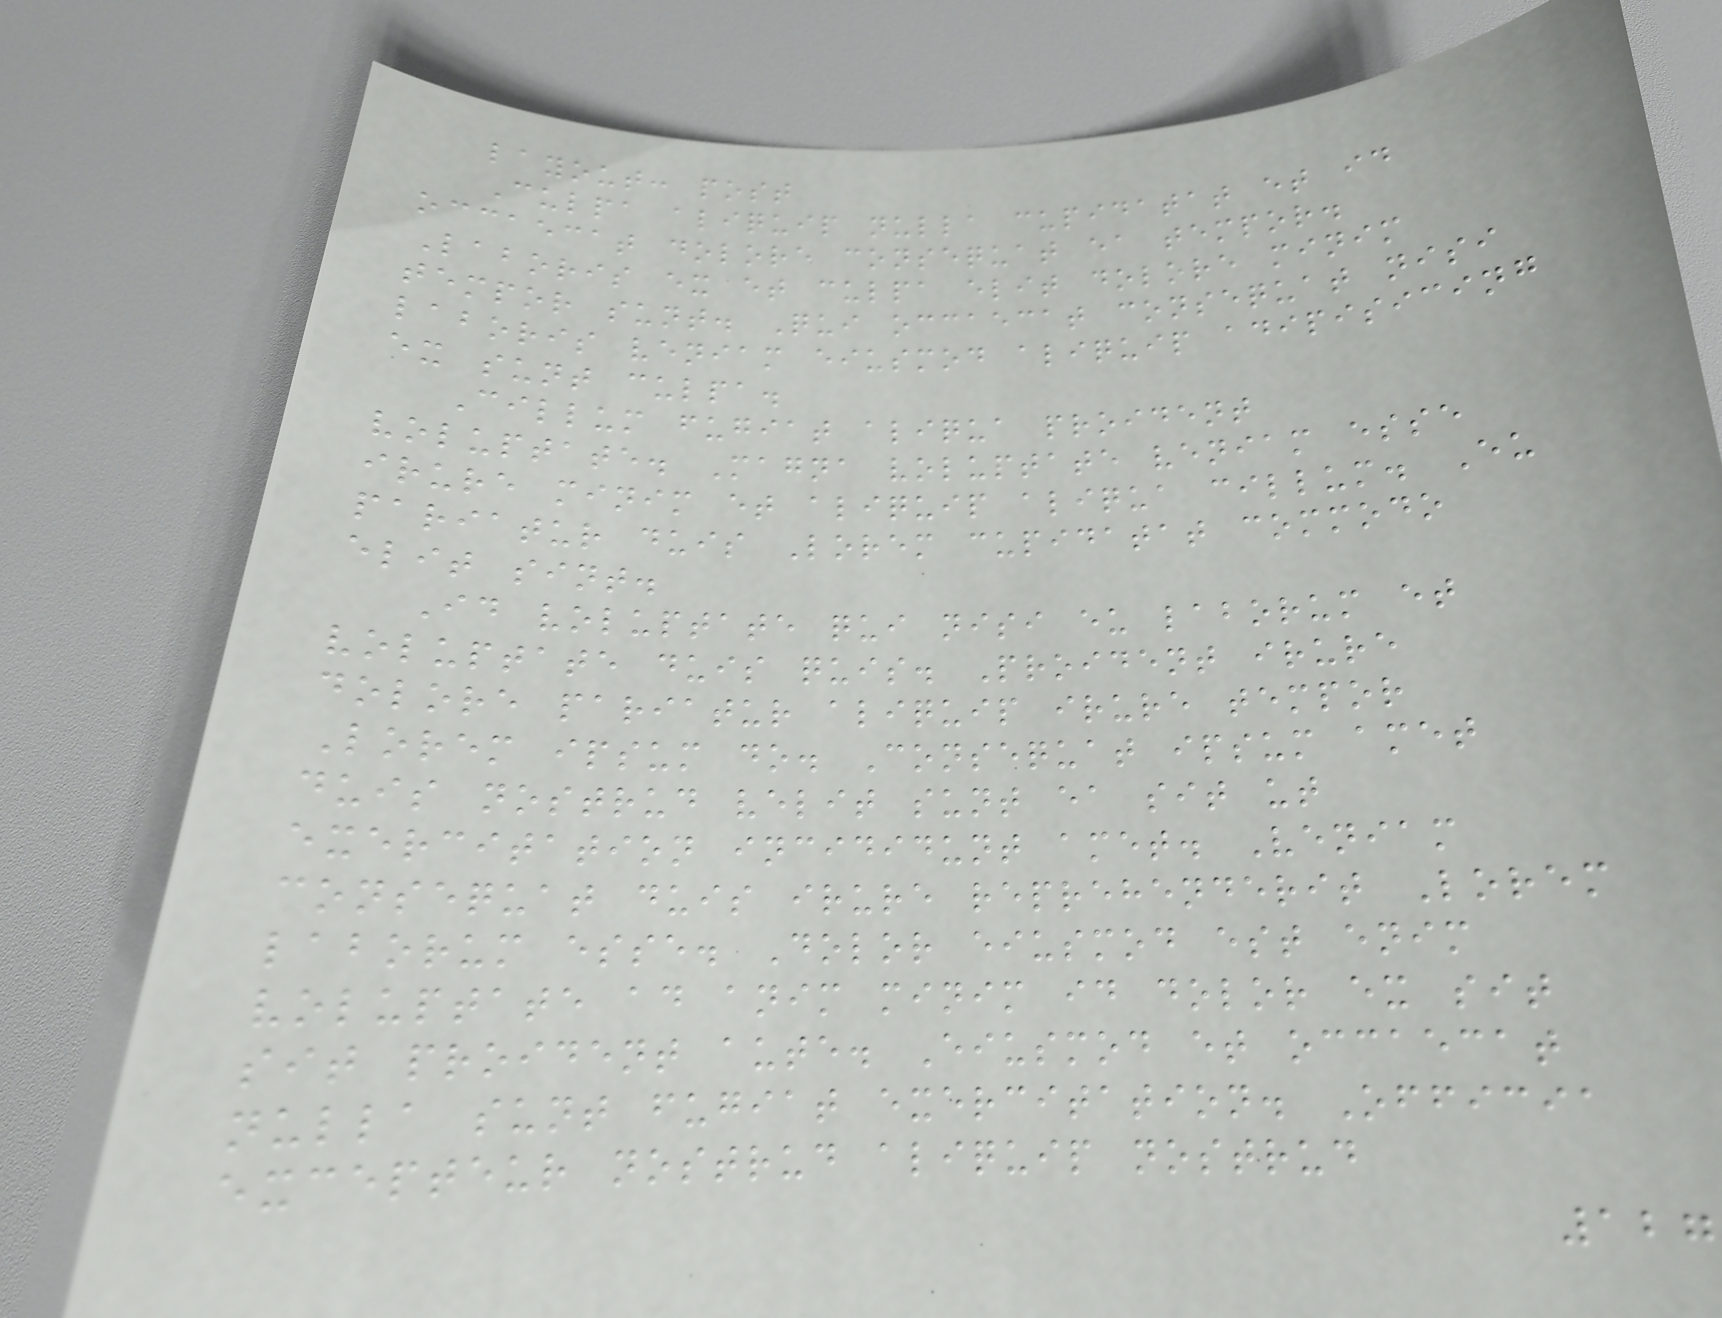layout: post
Culpa aliquip nulla cupidatat et id
occaecat dolore consequat ea tempor.
Laboris ex et culpa elit dolore minim
tempor sunt. Qui occaecat consequat nisi
laboris veniam eiusmod aliquip adipisicing
ex sunt culpa.
Cillum fugiat aliqua proident
voluptate. Magna voluptate veniam esse
irure minim et aliquip aliqua cillum. Eu
pariatur duis Lorem cupidatat commodo
elit sint.
Id voluptate qui nisi eu laborum et
voluptate duis quis. Proident irure
dolore pariatur aliquip irure tempor
Lorem ipsum do. Consequat ipsum amet
duis nostrud velit sunt ea sit ut
exercitation incididunt amet. Veniam
consequat duis irure reprehenderit Lorem
laborum esse. Dolor eiusmod est enim
voluptate ad anim minim id dolor ex sit
sit proident aute. Eiusmod et occaecat
nulla sunt fugiat exercitation. Officia
excepteur nostrud aliquip nostrud
127
